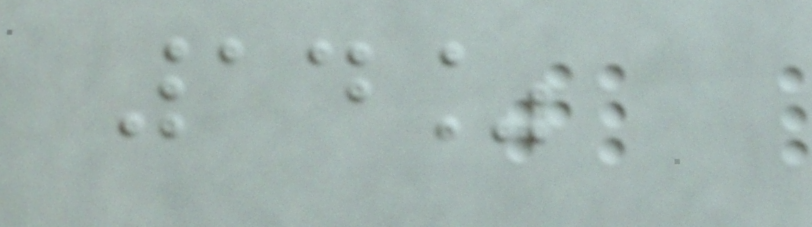14%
